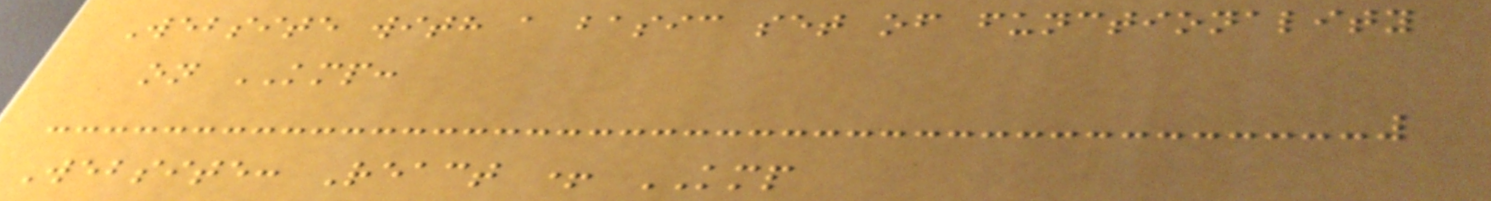Website with a basic set of functionality
on KMP:
Website: React + KMP
